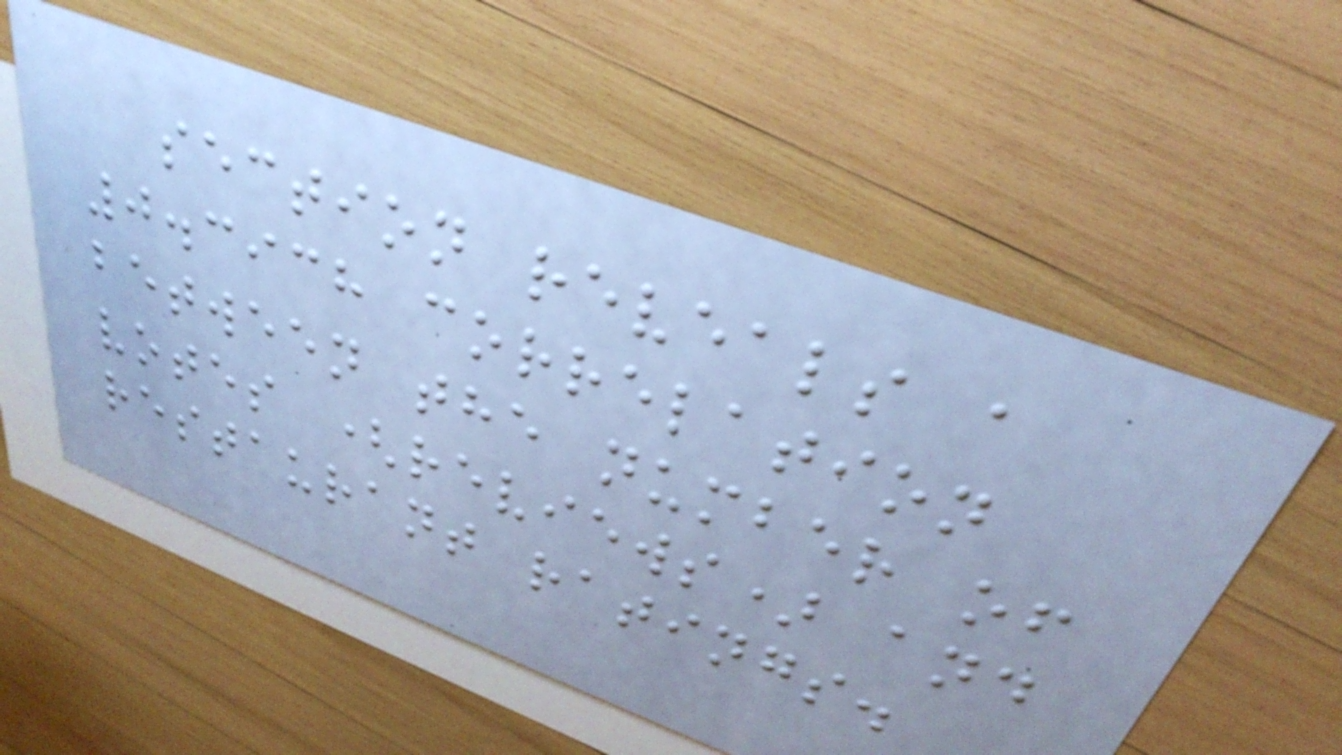section reveals a
0.3938 correlation
between the number of
votes (reviews) and
restaurant ratings.
